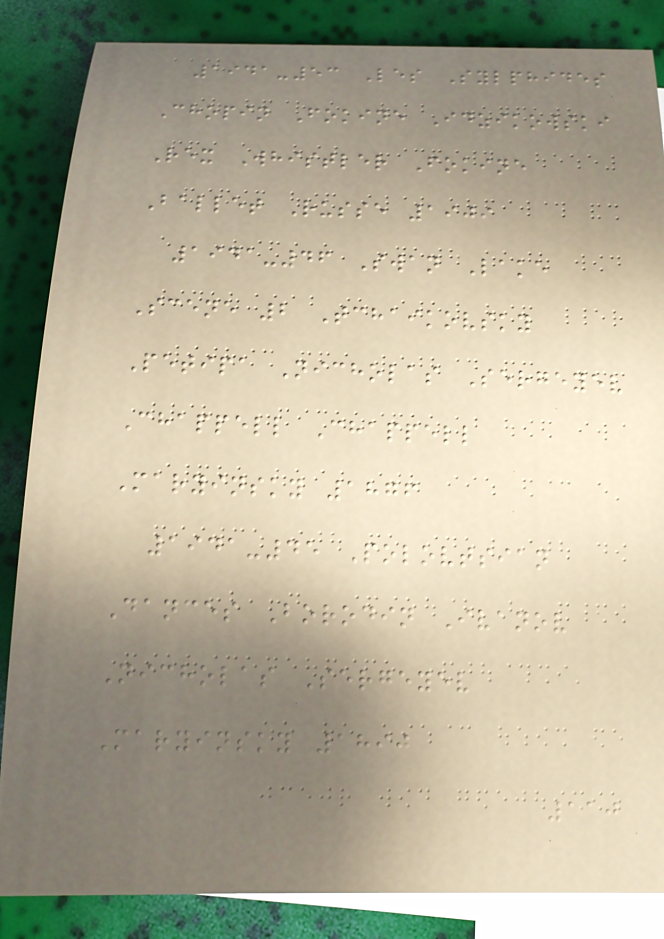1941-53 Les Sylphides
Chopin Fokine Idzikowski
Rex Whistler Fokine
Ballet Russe 1909
1941-46 Swan Lake
Scene 2 Tchaikovsky
Petipa Nicholas Sergeyev
Chappell Chappell
Maryinsky 1876
1941-45 Polovtsian
Dances Borodin Ivanov
Nicholas Sergeyev
Maryinsky 1890
110
